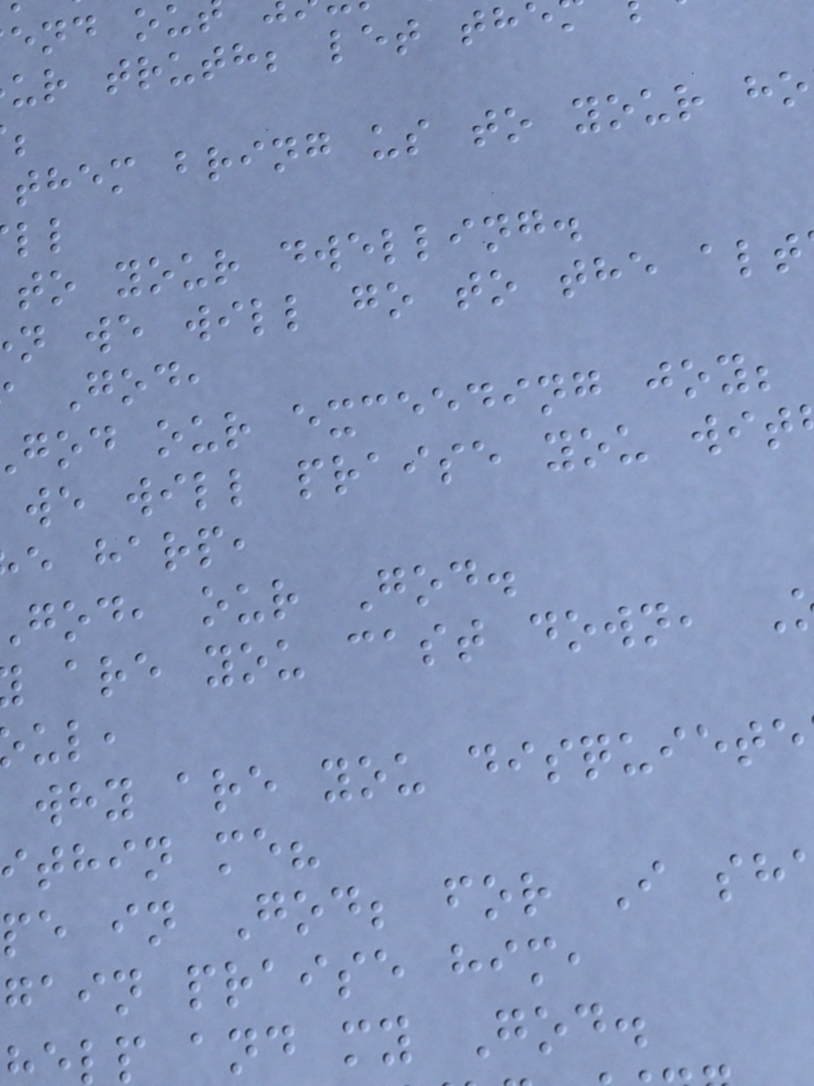ur truth; let th
them bring us to your ho
to your dwelling.
n we will go to the alt
God,
god our exceeding joy;
we will praise you wit
e harp,
god, our God.
are you cast down,
why are you disquiete
ithin me?
pe in God; for I sh
gain praise him,
lp and my God.
